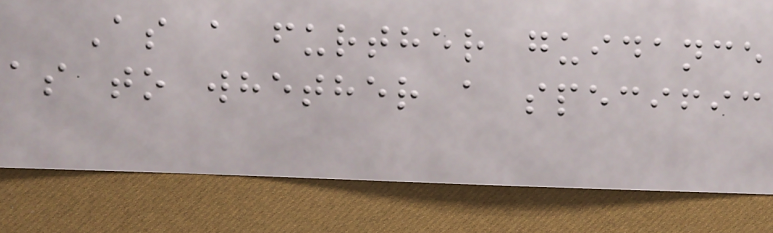As a further guidance
as to whether a specific
